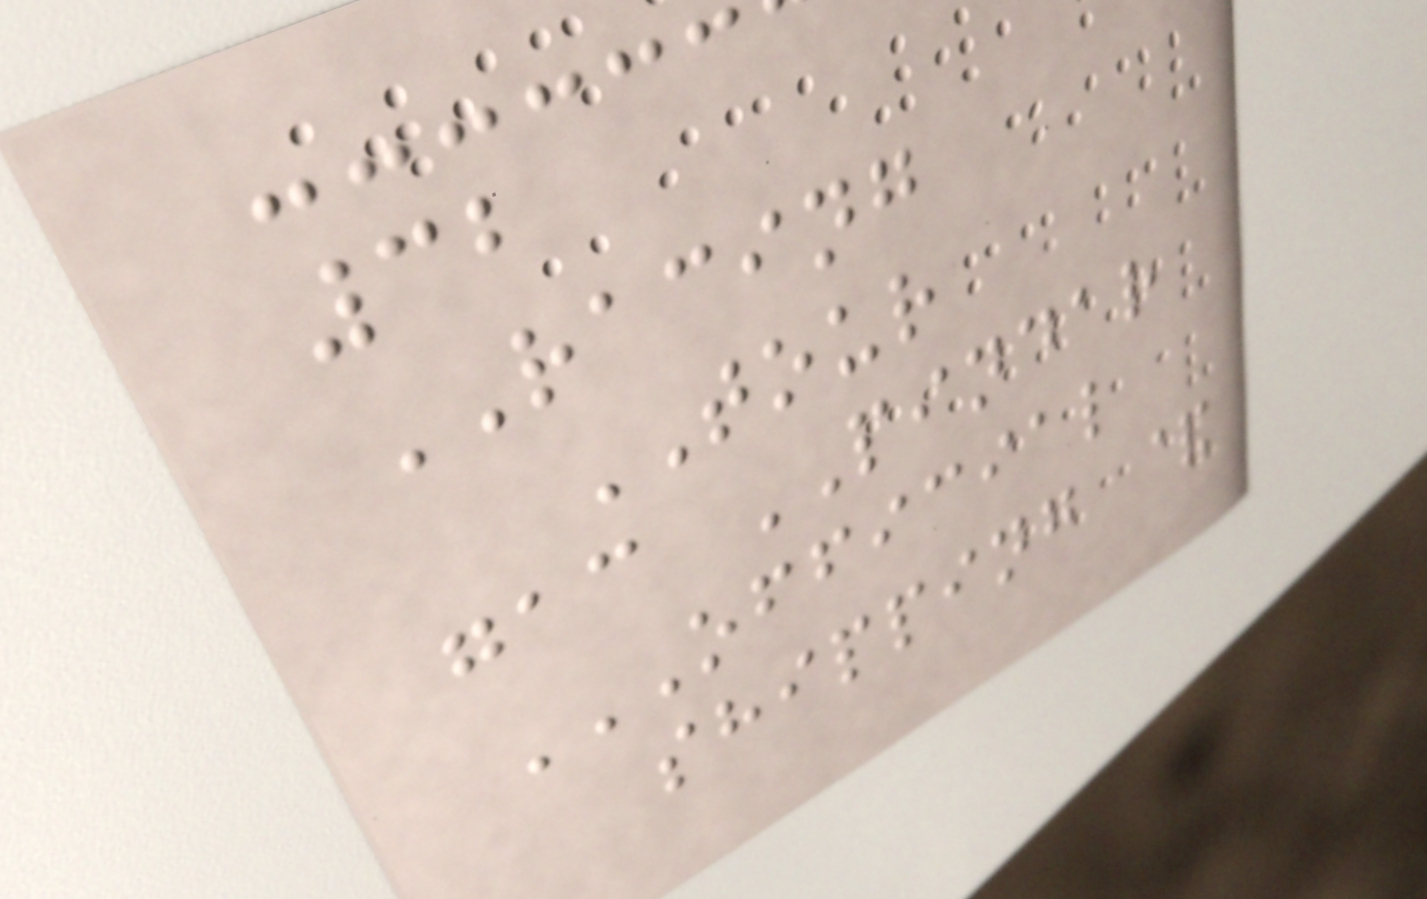32
RACING
TOUR
gac PINDAR
OFFICIAL
SHIPPING &
